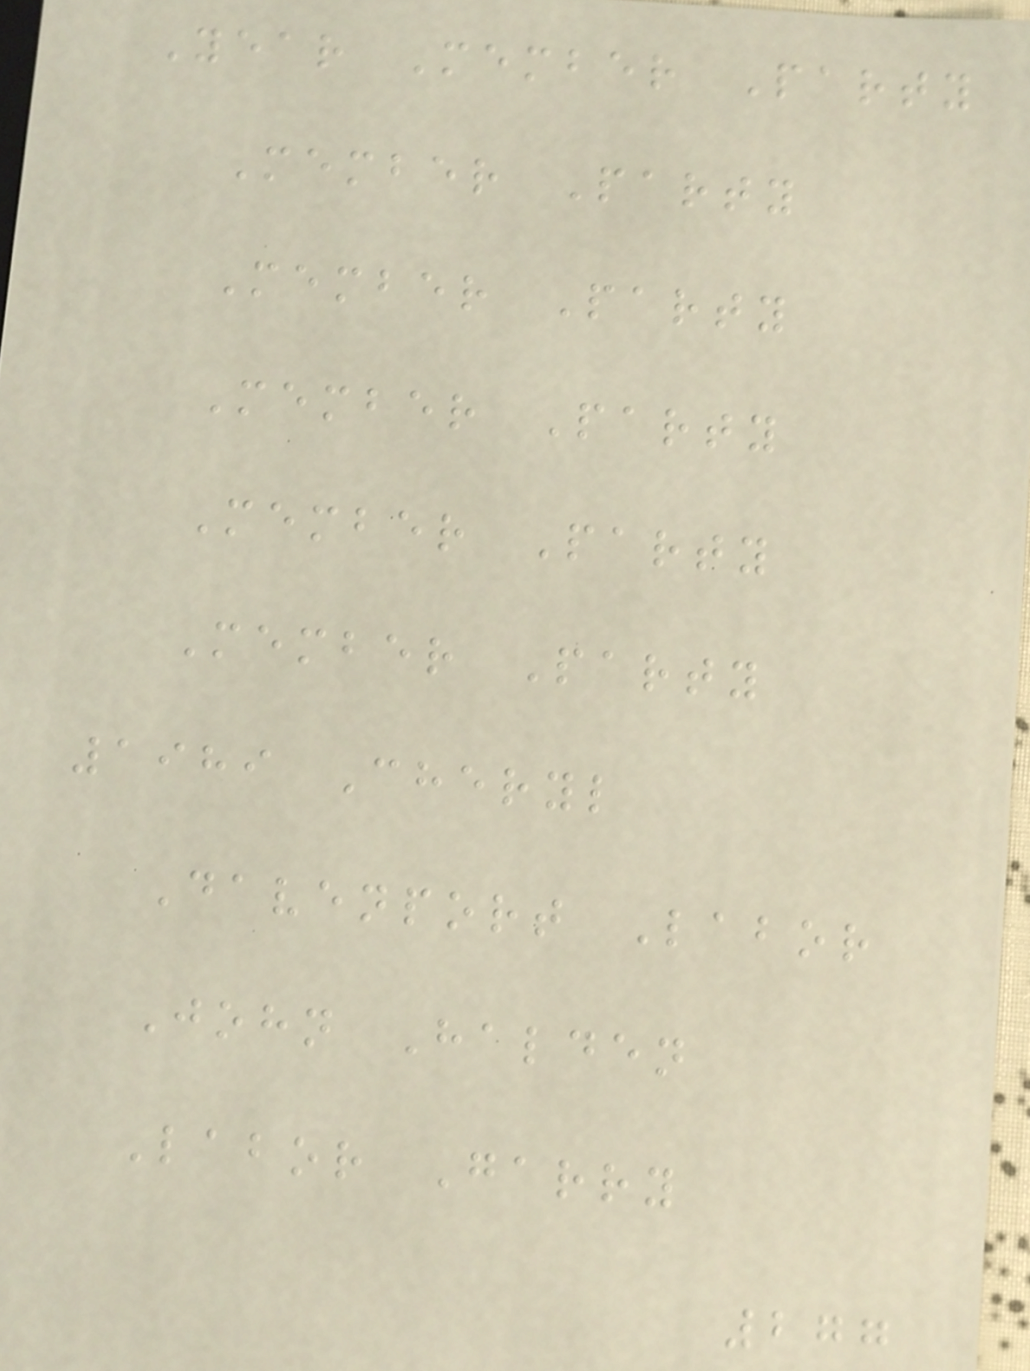Year Member Party
Member Party
Member Party
Member Party
Member Party
Member Party
1989 Cheryl
Davenport Labor
John Halden
Labor Garry
277
